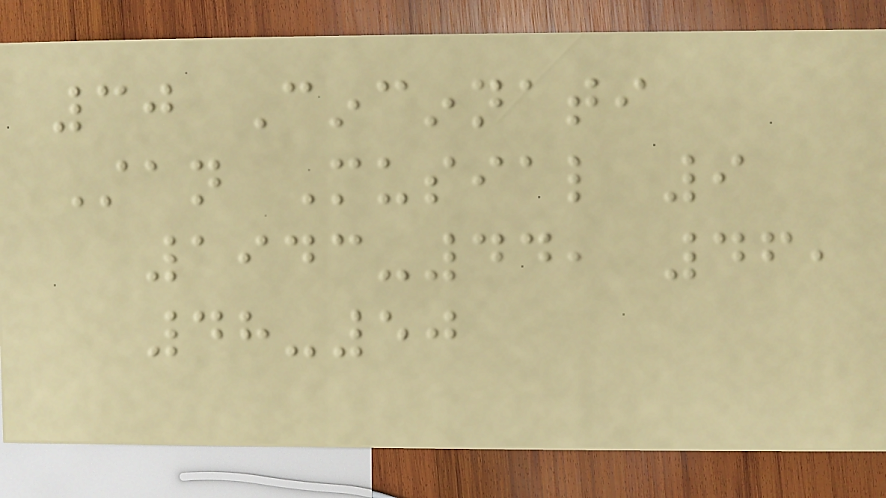30 Cincinnati
Stan Musial 9
1943-44, 46,
48-50
